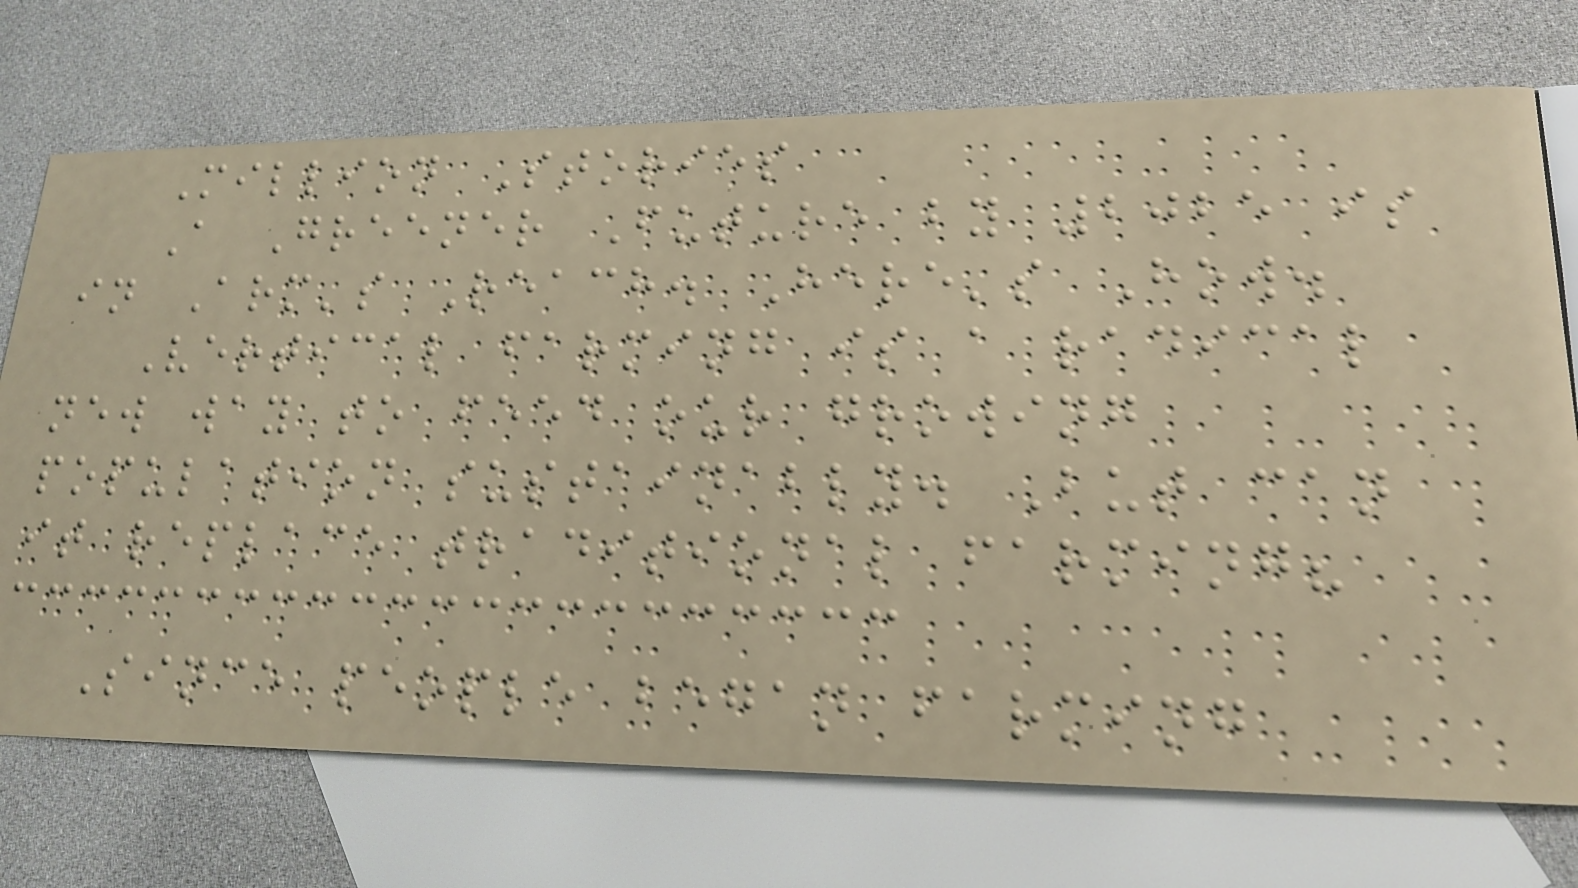Million Stories
A Greener Future by 2025 is
in Arm's Reach. Here's How.
Vertical farming is a radical
new way to feed our growing
population sustainably. But can
it replace traditional farming?
Since people began farming
